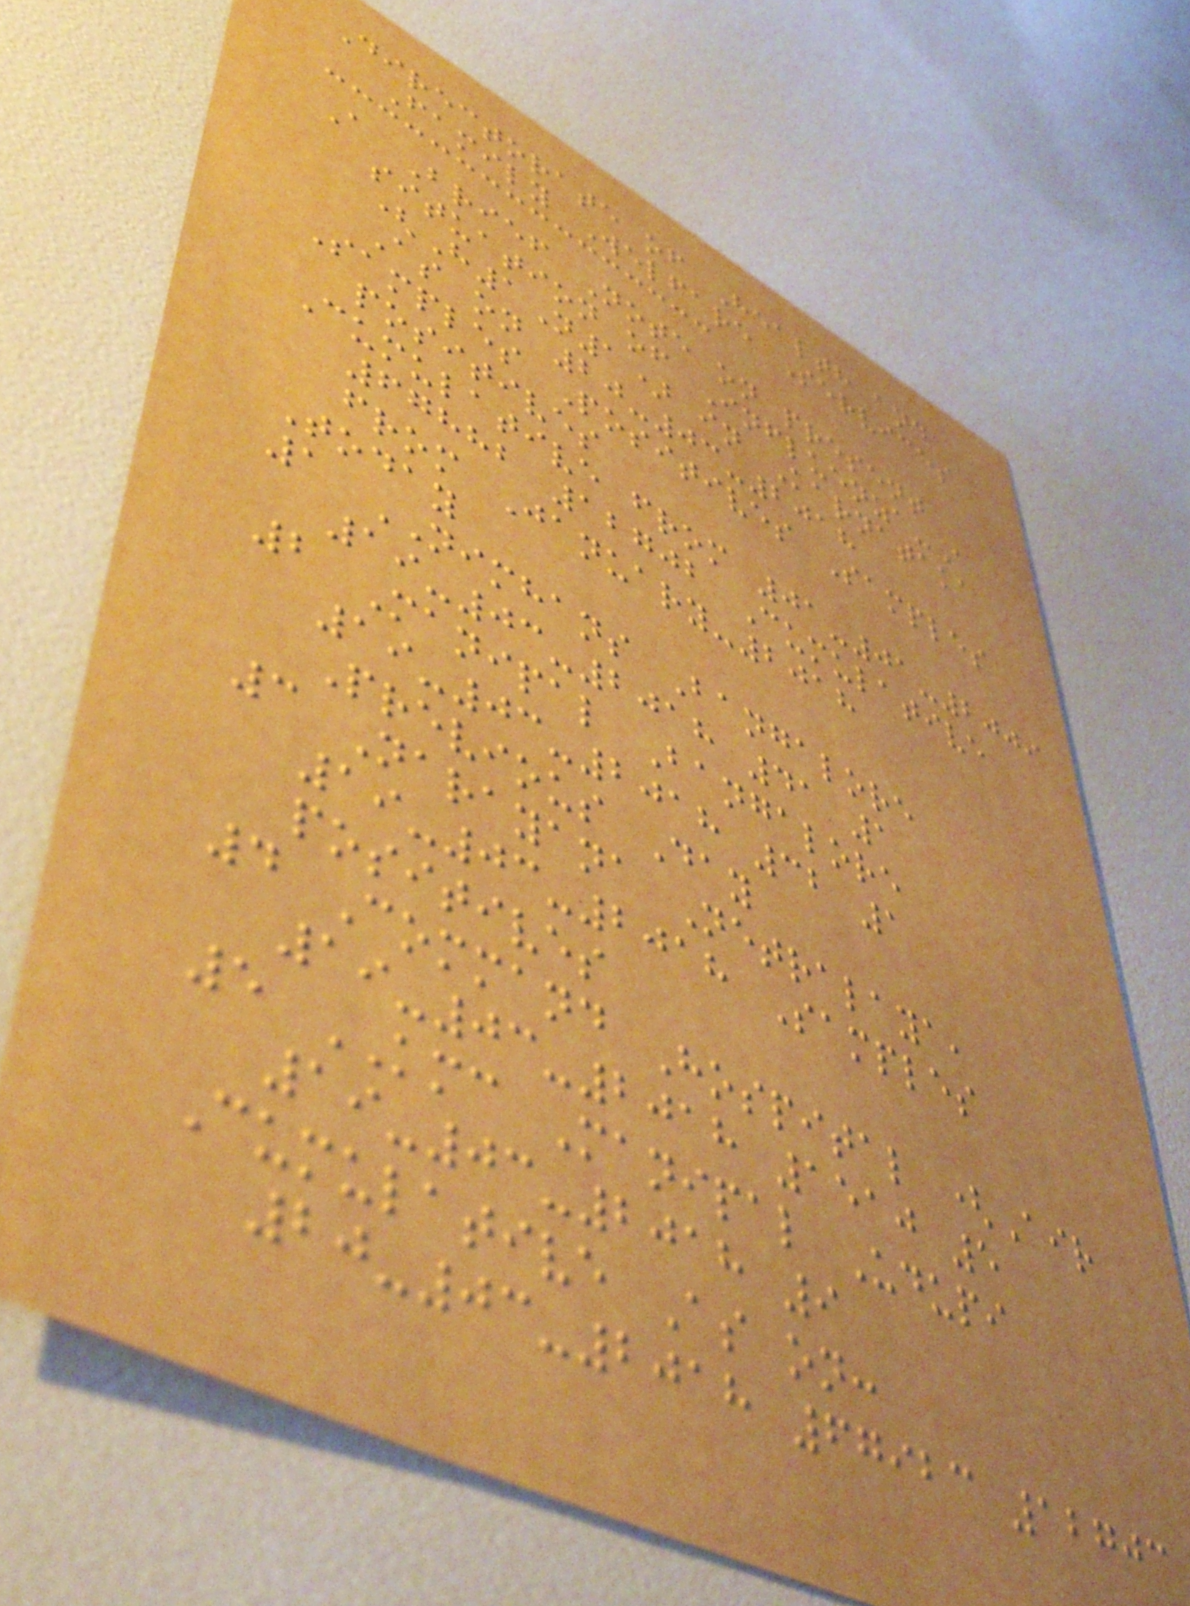Directorate of Health and
Family Welfare Services
A Brief Note on present
situation of Influenza-A
(H1N1) in Karnataka
As on 20-03-2018
Samples Positives Samples
positives
Cumulative from 01-01-2009
67882 12702 Cumulative
from January-2018
Today
1 NIMHANS Bangalore
19-03-2018 41 1
2 Manipal Bangalore
19-03-2018 32 1
Previous Day
3 Narayana Netralaya,
19-03-2018 Samples
positives
4 Command Hospital (Air
19-03-2018 1510 5
5 KMC Manipal Udupi
19-03-2018 9
Cumulative As on:
20-03-2018 67923 12703
